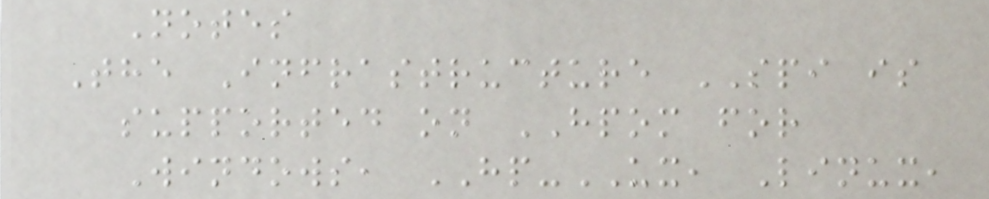Notes
The Infrastructure SPI is
supported on HPOM for
Windows, HP-UX, Linux,
